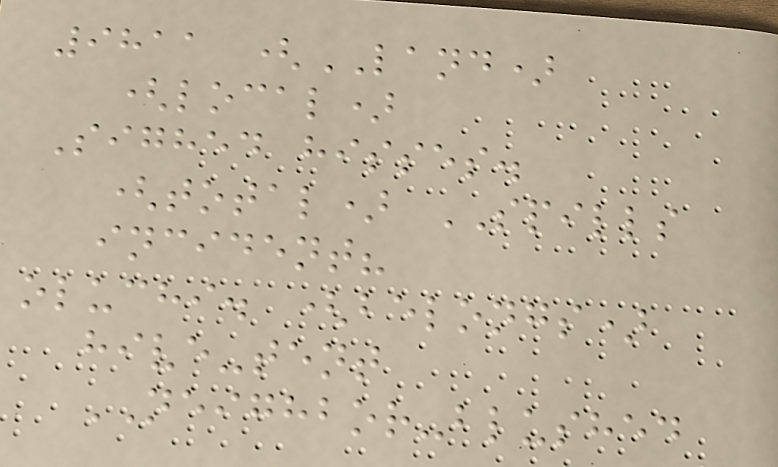9811 (LAND)
(local)
Sighed hisses.
(total) SPILLS
incident?
oluchi. (belongs)
hive-tent
NEIGHBOR-blushed
